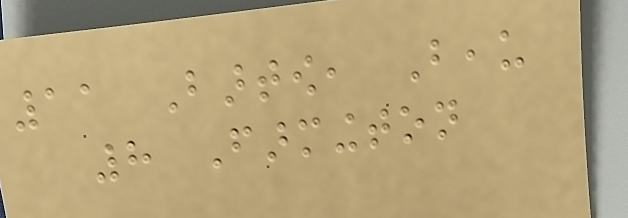11 Bartow, Beau
8 Farmington
